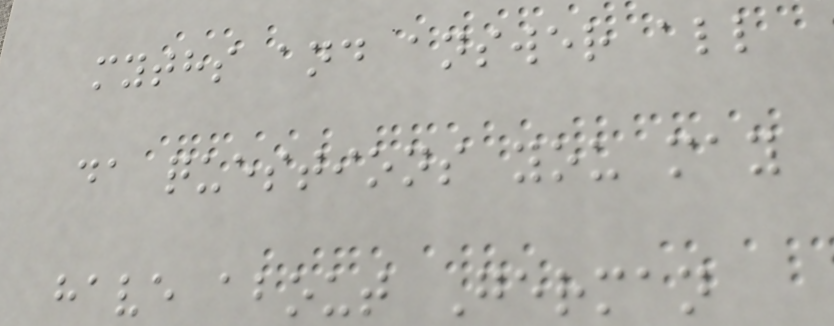myths and answer all
da questions you may
have about German
